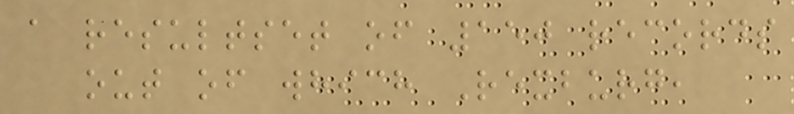a resultset of 150 records
out of which Rexburg,
